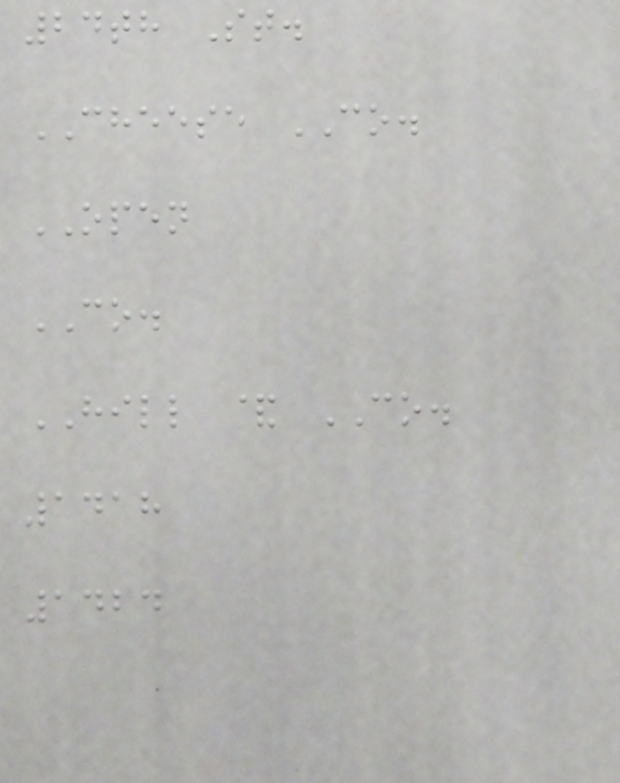24th St.
CHEESE CO.
OPEN
CO.
HILL & CO.
1418
1424
